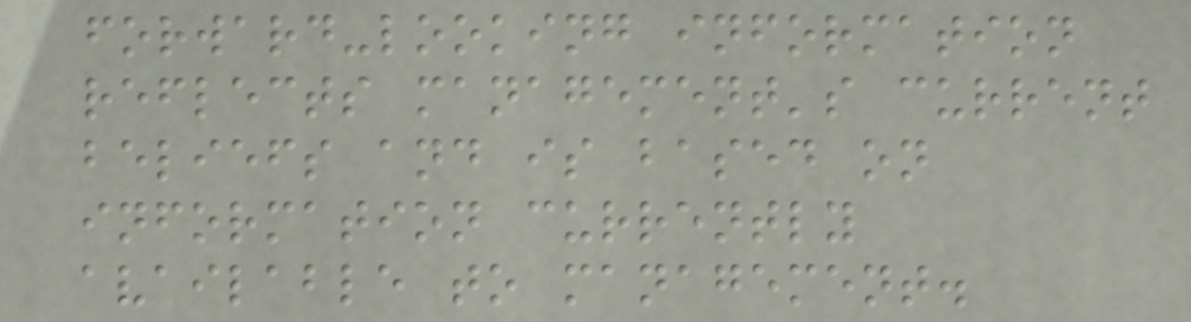forward-looking information
reflects management's current
beliefs and is based on
information currently
available to management.
